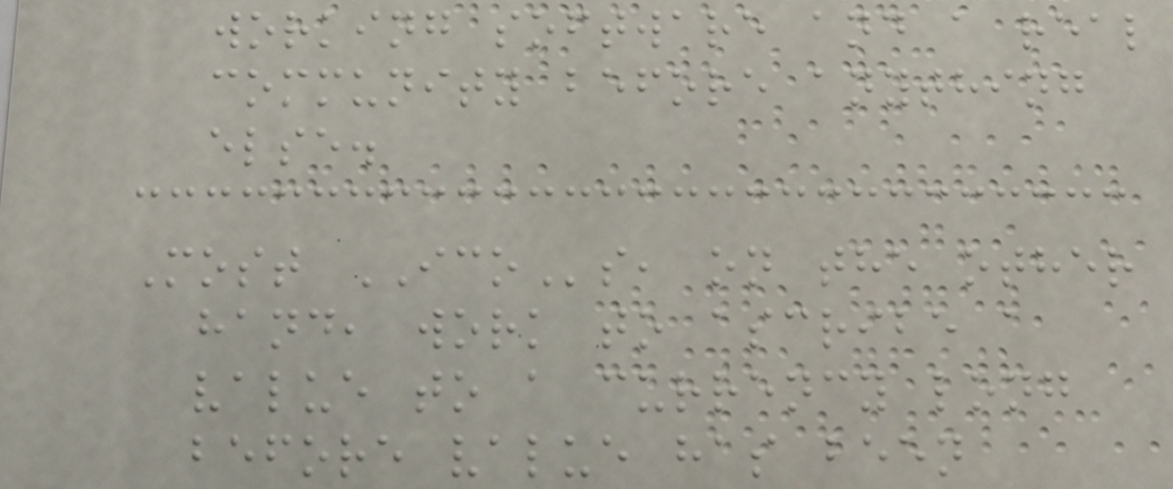working software and a real
community before anything
else.
Most ICOs, on the other
hand, work to ascribe a
value to a currency long
before value has been
